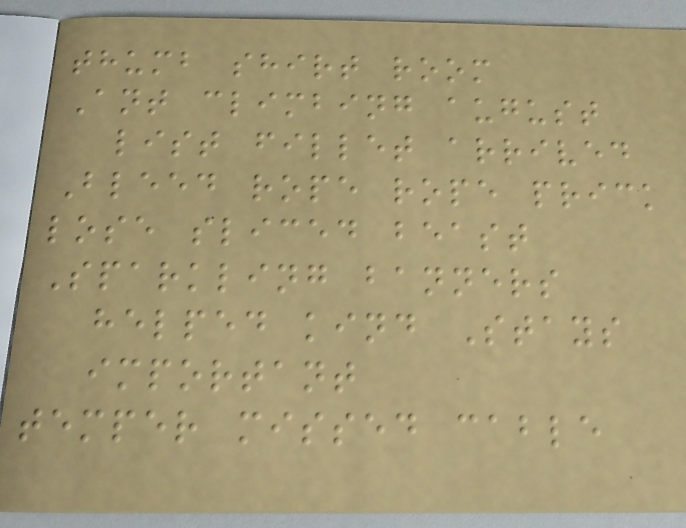thumb shirt room
Ant climbing august
list fillet arrived
Bleed rope rope prick
lose sliced beast
Sparkling banners
helped kind Stays
important
temper missed cable
